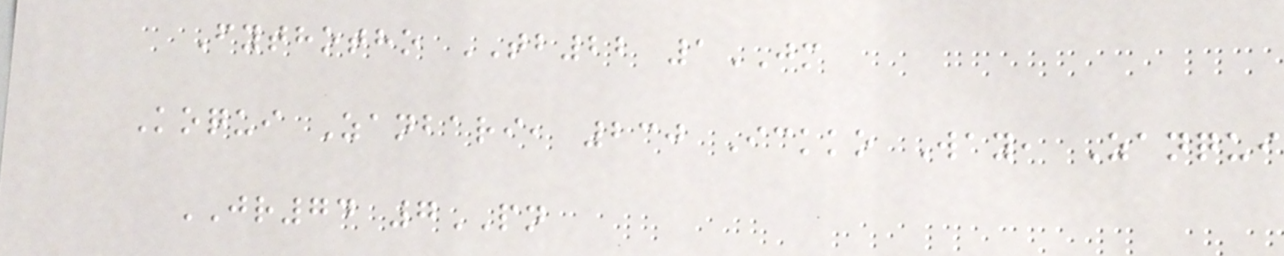Fythotho TB22 1JM
Koqui Zanbari, 230 Ickko Way, Zanqui
JR74 7PN
